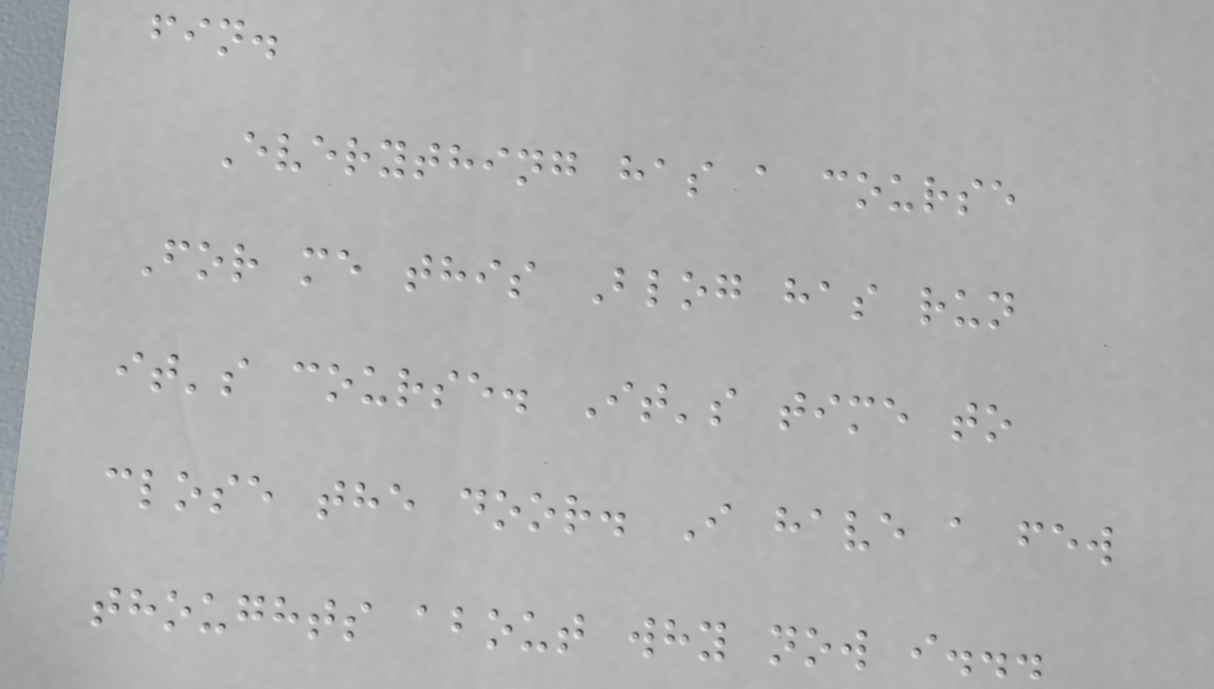fin.
Everything has a course
For me this Blog has run
it's course. It's time to
close the door. I have a few
thoughts about why now i...
